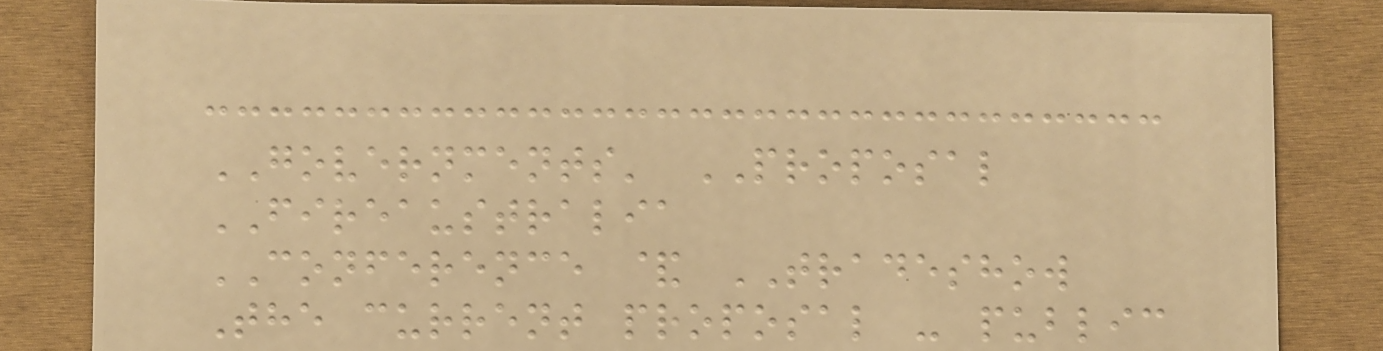GOVERNMENTS' PROPOSAL
FIREAUSTRALIA
CONFERENCE & TRADESHOW
The current proposal - public
